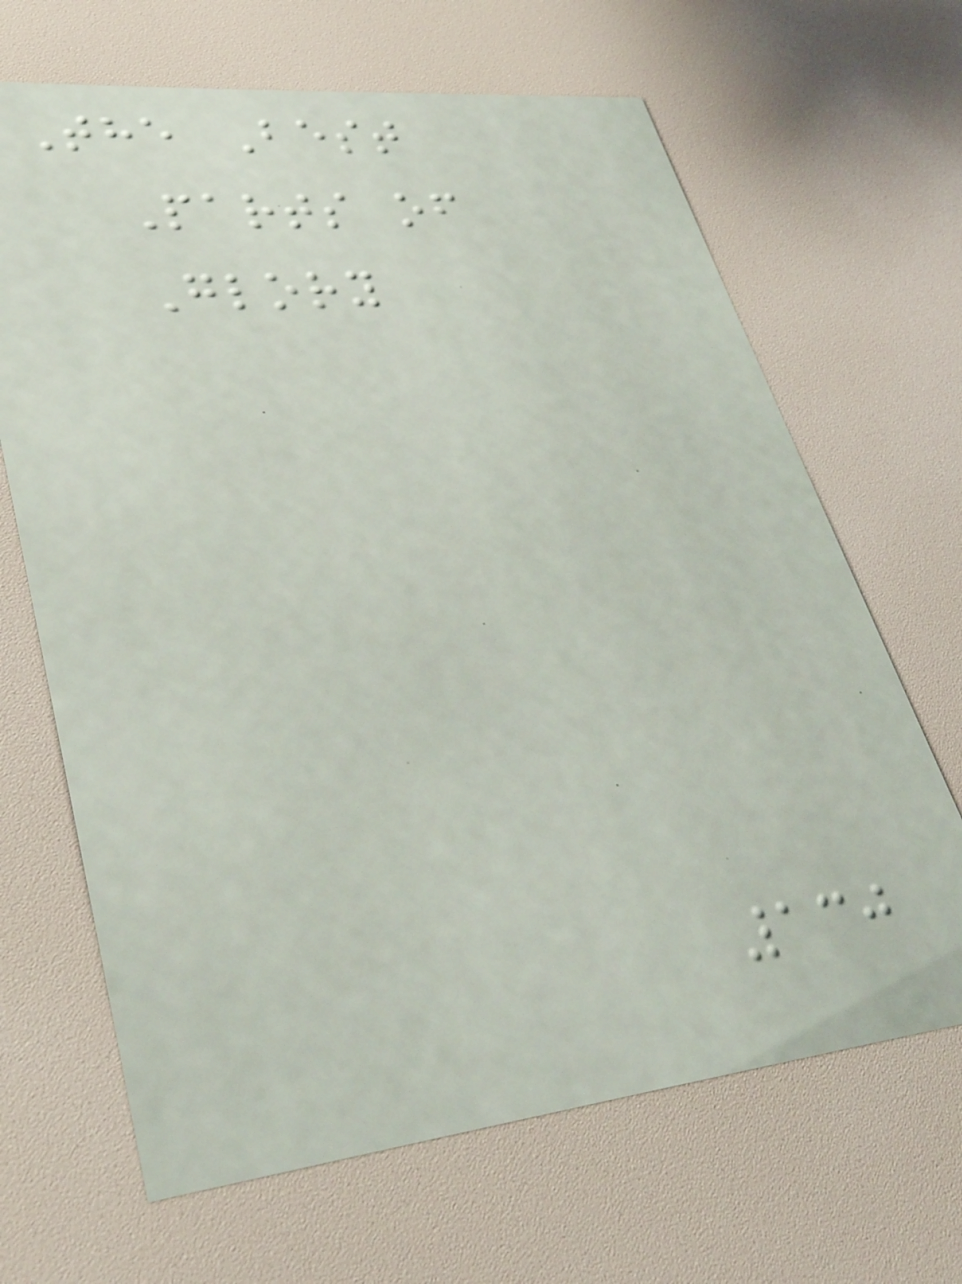The Best
Parts of
Glory
130
